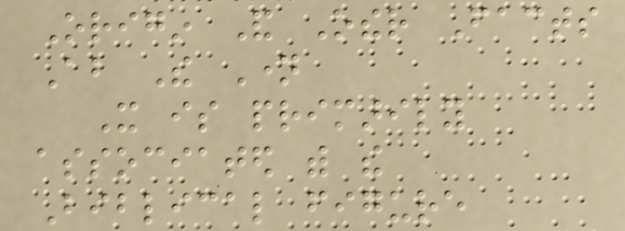Origin And Other Facts
About The Name
It is primarily
associated with the
Biblical figure
